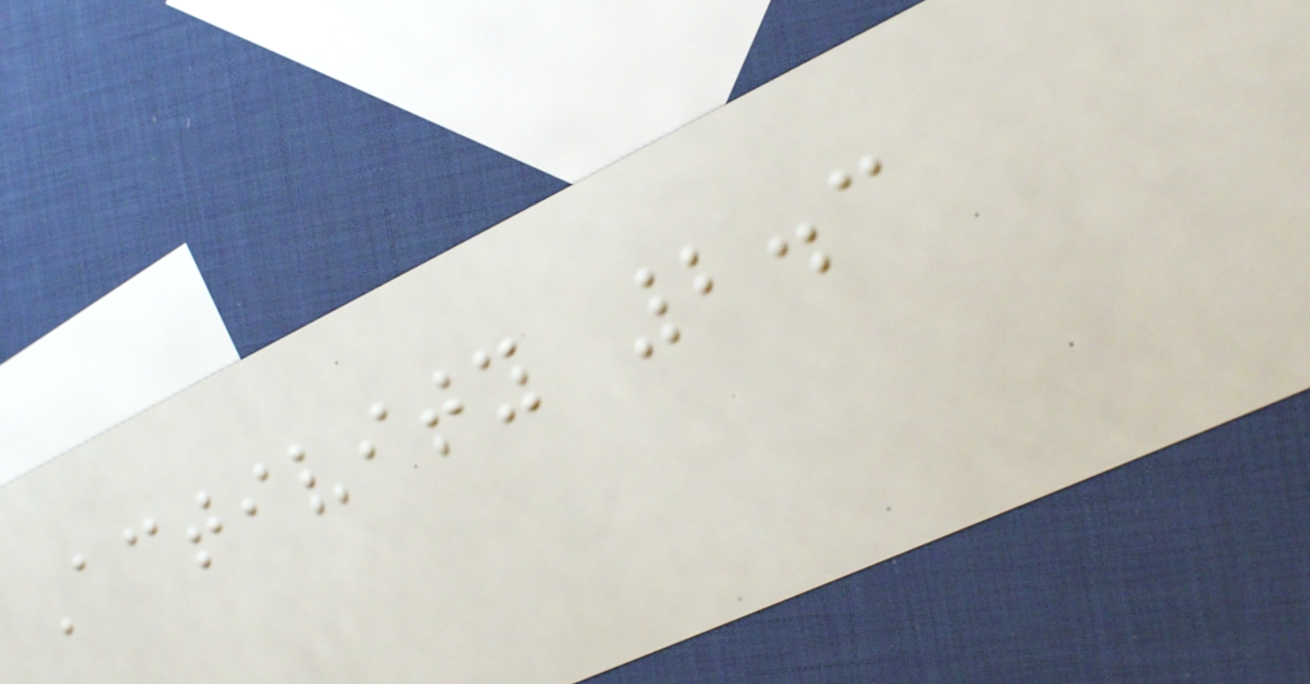Activity 2.3
